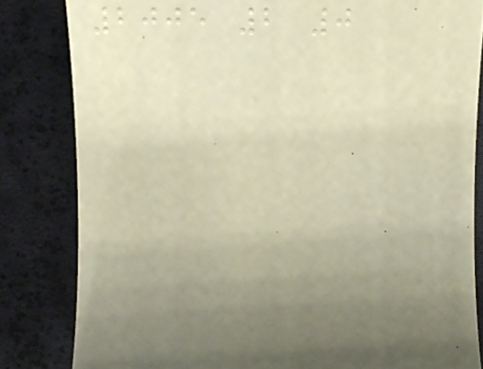2005 2 0
